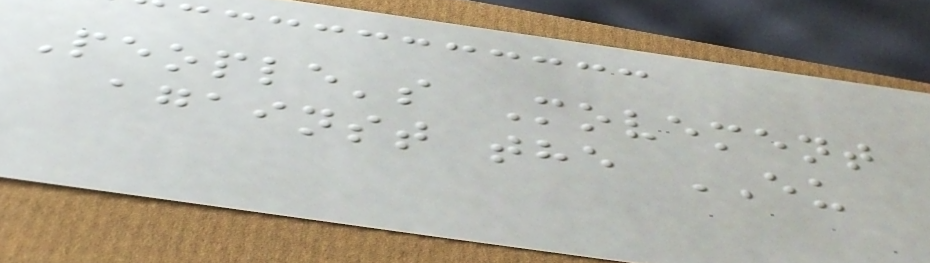People's Movement
against the EU
